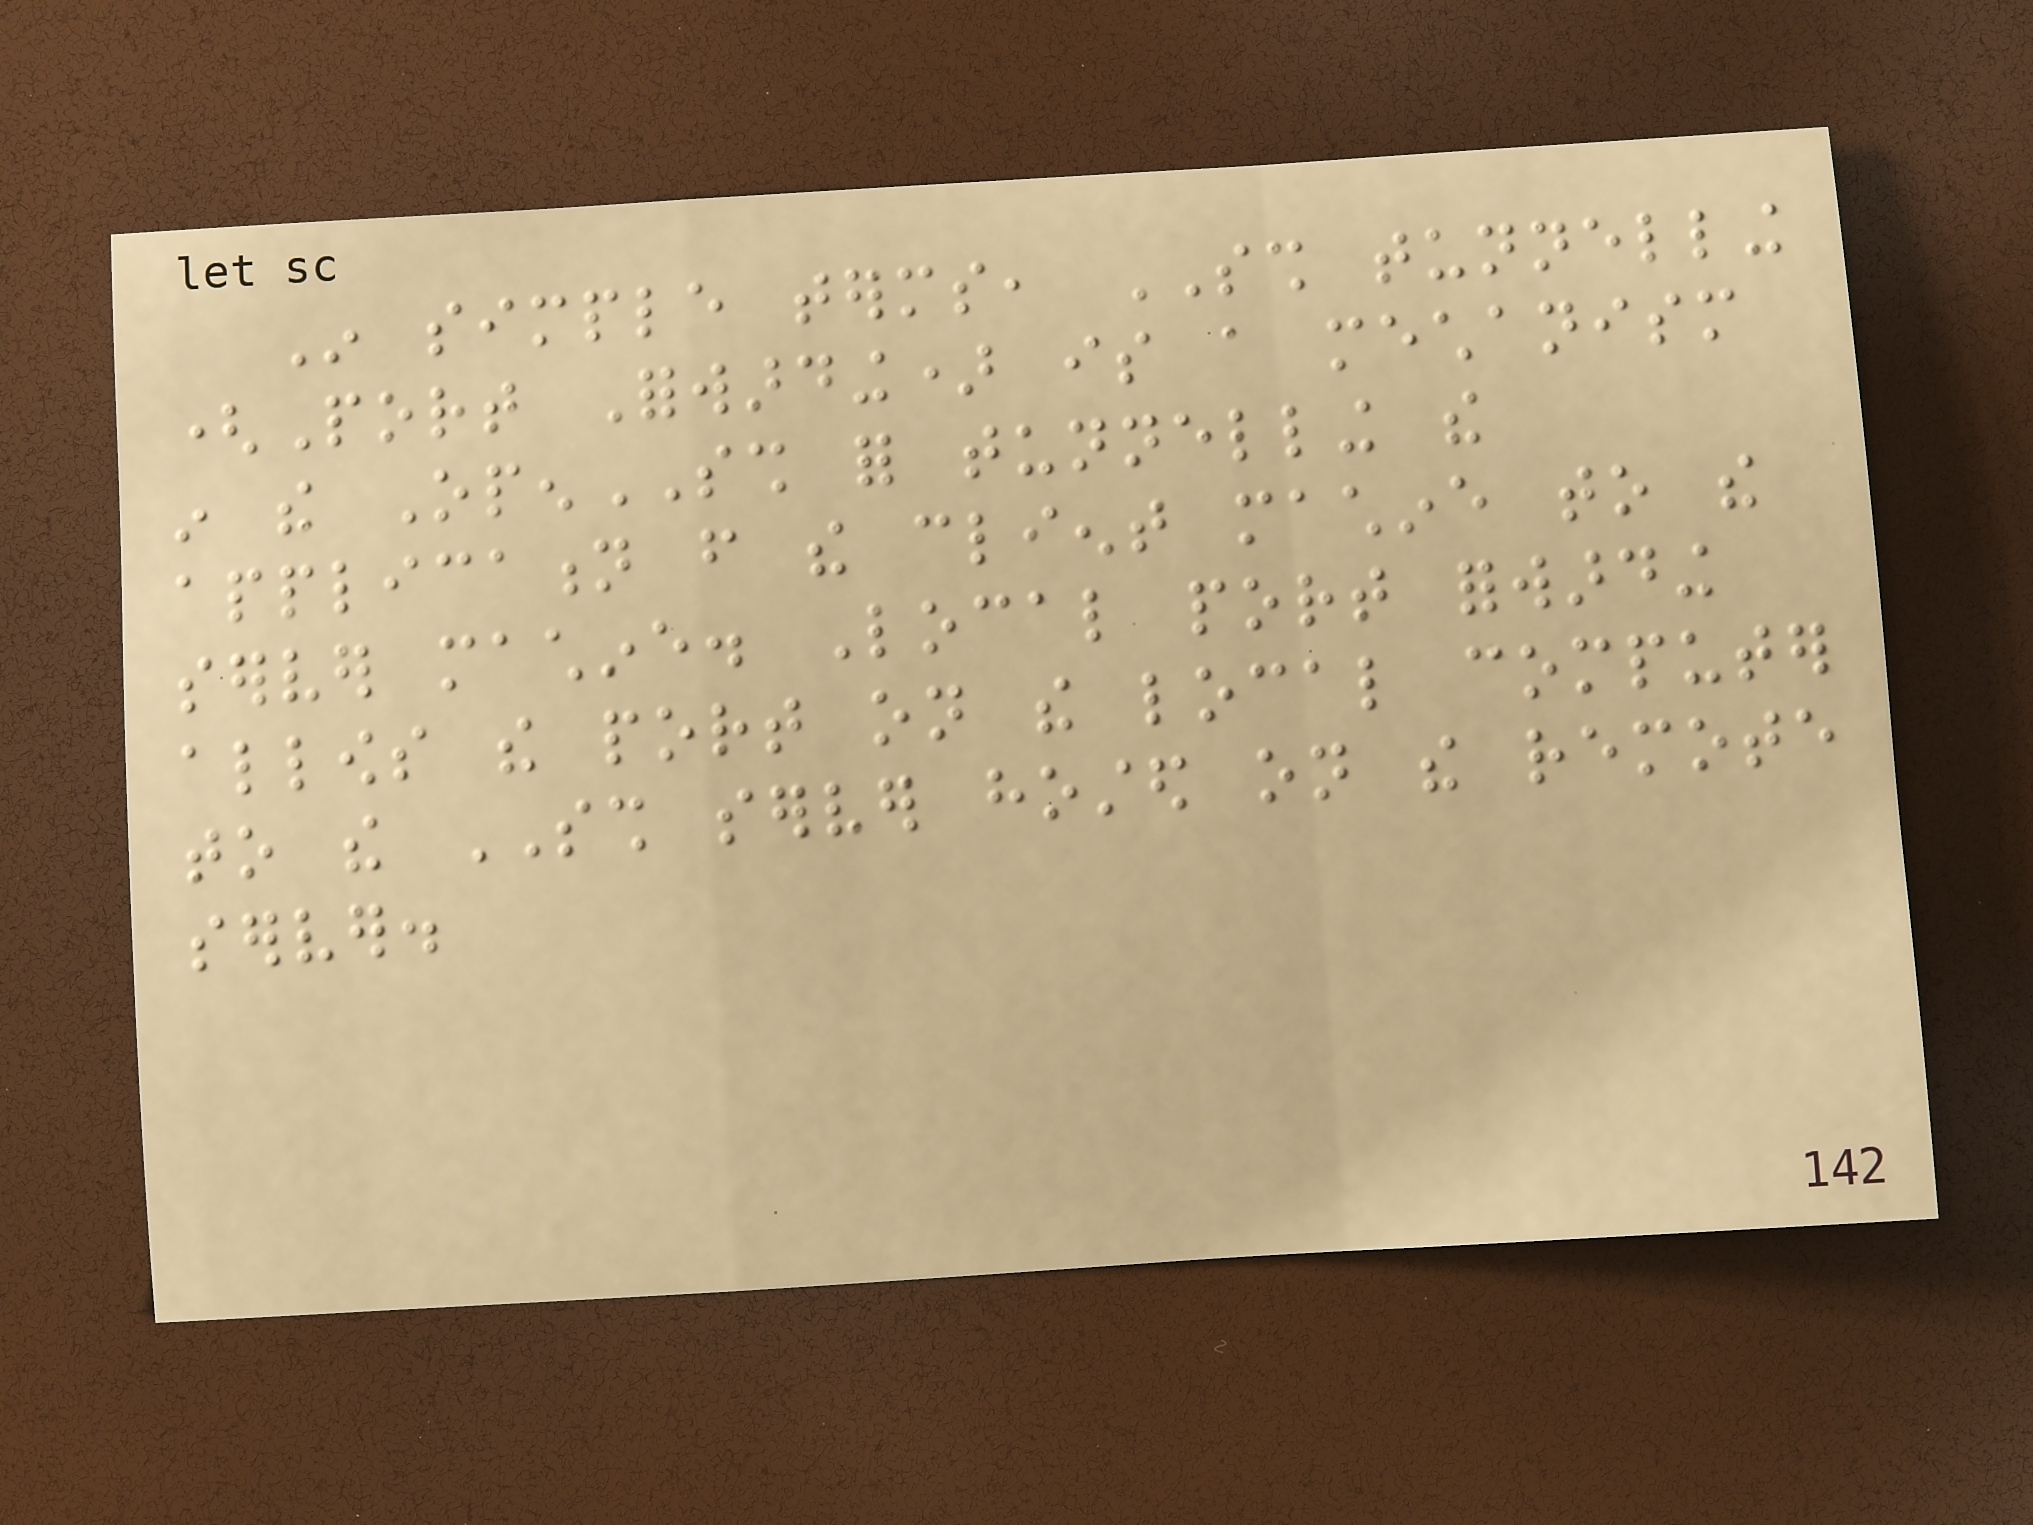In simple terms, SSH tunnelling
(Port Forwarding) is a mechanism
in the OpenSSH for tunnelling the
application from the client machine to the
server machine. Local port forwarding
allows the port on the local computer
to the SSH server hosted on the remote
server.
